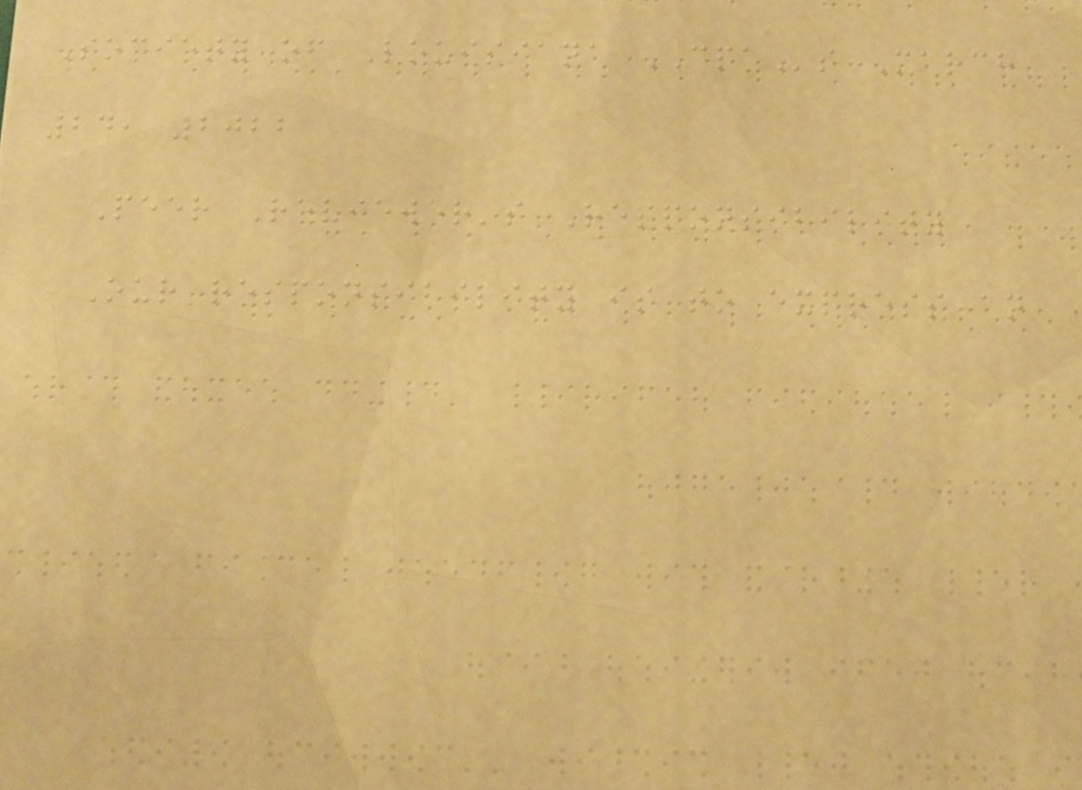Society of Louisiana CPAs March
24, 2022
Peer Reviewer's Responsibility
Our responsibility is to express an
